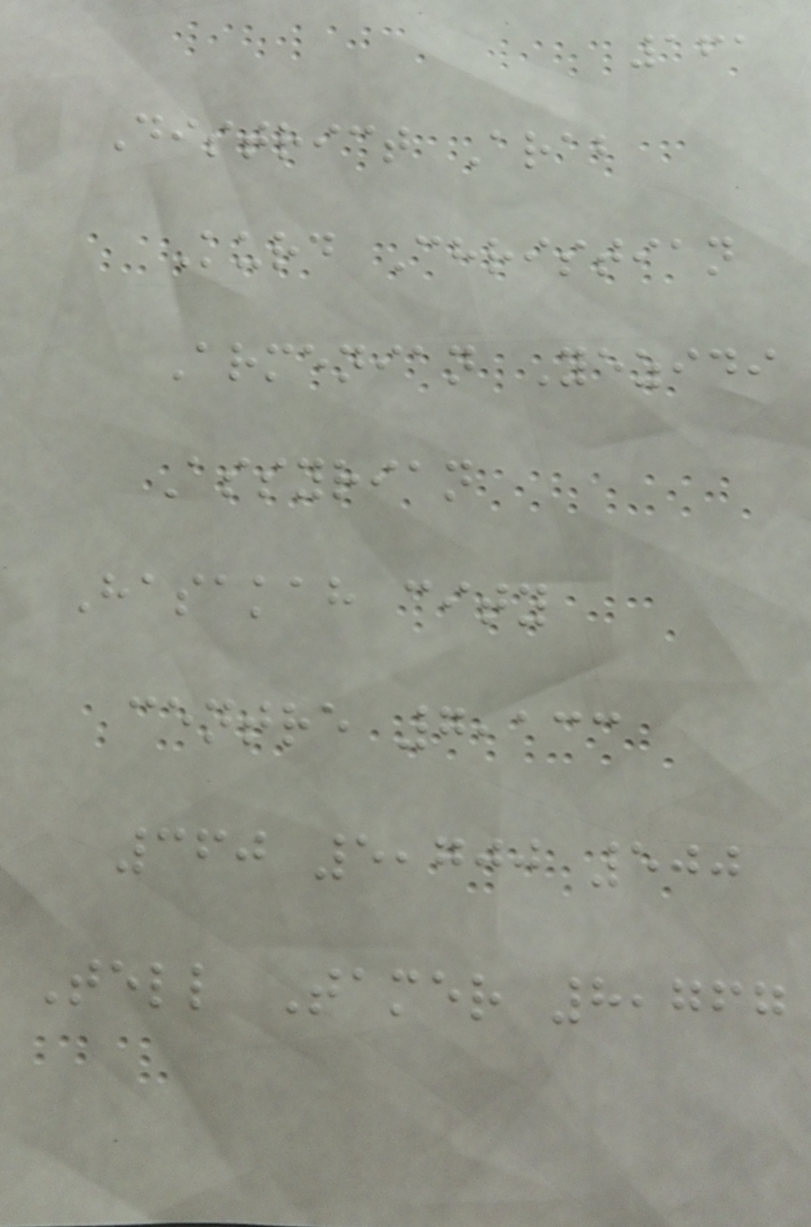161
District Arab
Kurd Christian
Armenian Yezidi
Assyrian
Hasakah city
centre 7,133
360 5,700 500
Tell Tamer 8,767
